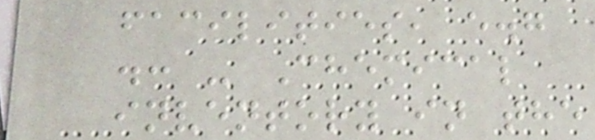facilities, e.g
.: - Chemical
inventory in the
